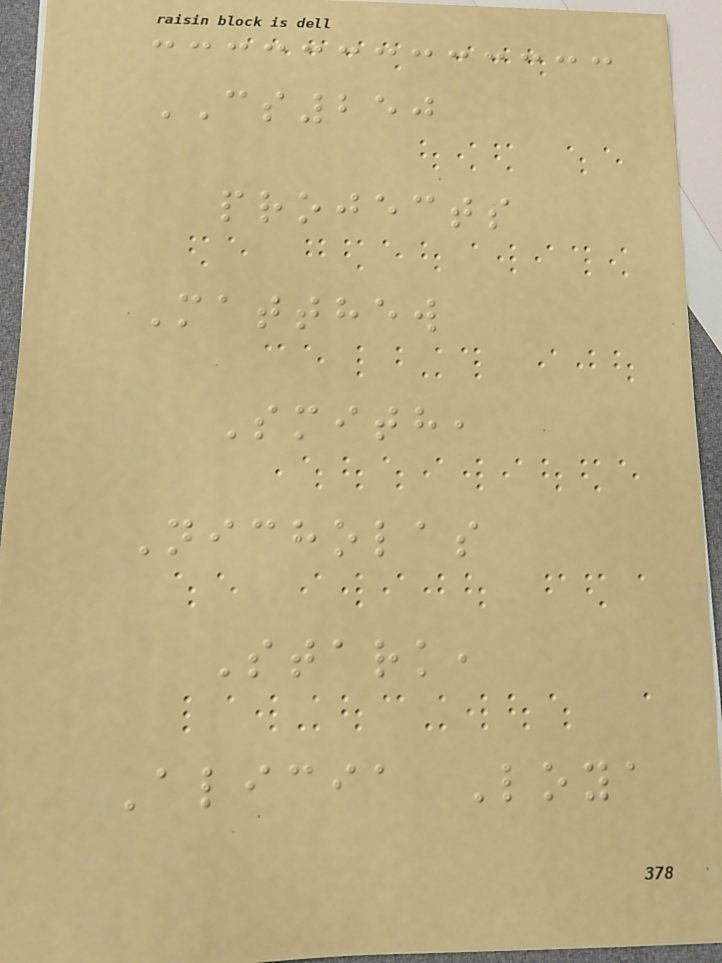CS250
projects
Matthew
Smith,
Nicholas
Stark,
Alicia Loya
